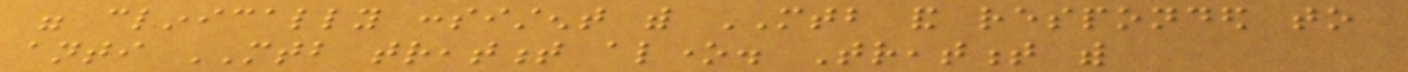were clinically consistent with MTB and responded to
anti MTB treatment alone. Treatment with
